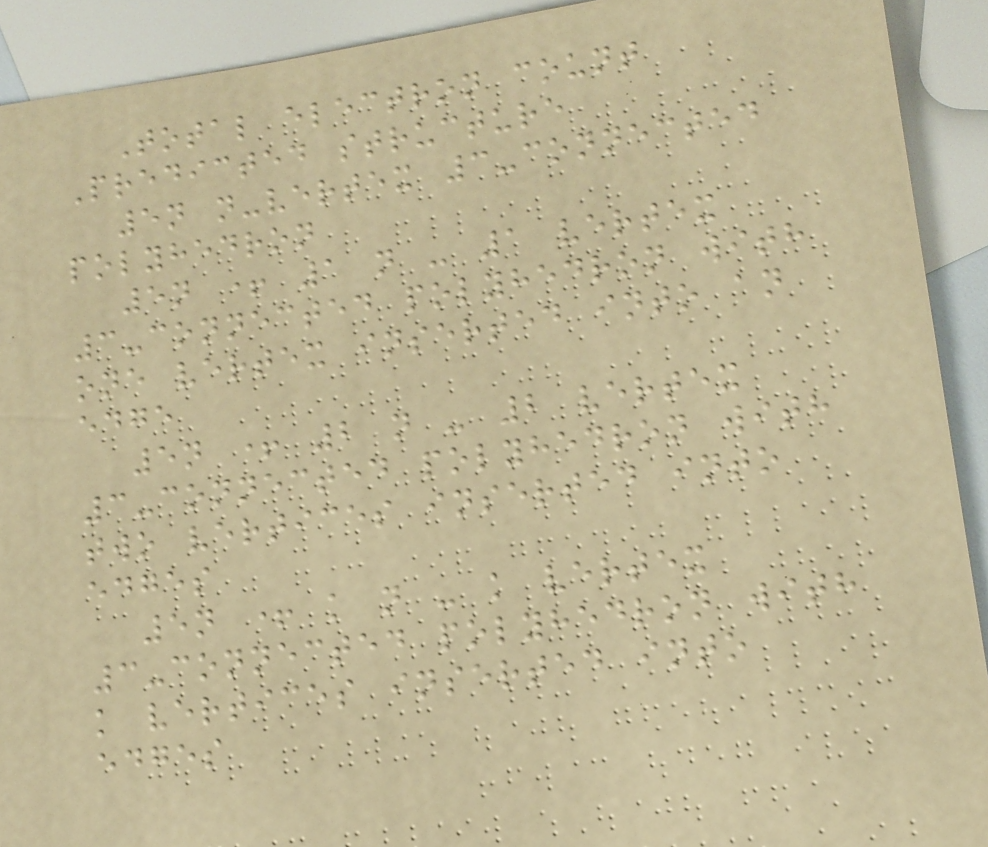Total electron count
Predicted structure
5n n-vertex 3-connected
polyhedron
5n + 1 n - 1 vertex
3-connected polyhedron with
one vertex inserted into an
edge
5n + 2 n - 2 vertex
3-connected polyhedron with
two vertices inserted into
edges
5n + k n - k vertex
3-connected polyhedron with
k vertices inserted into
edges
